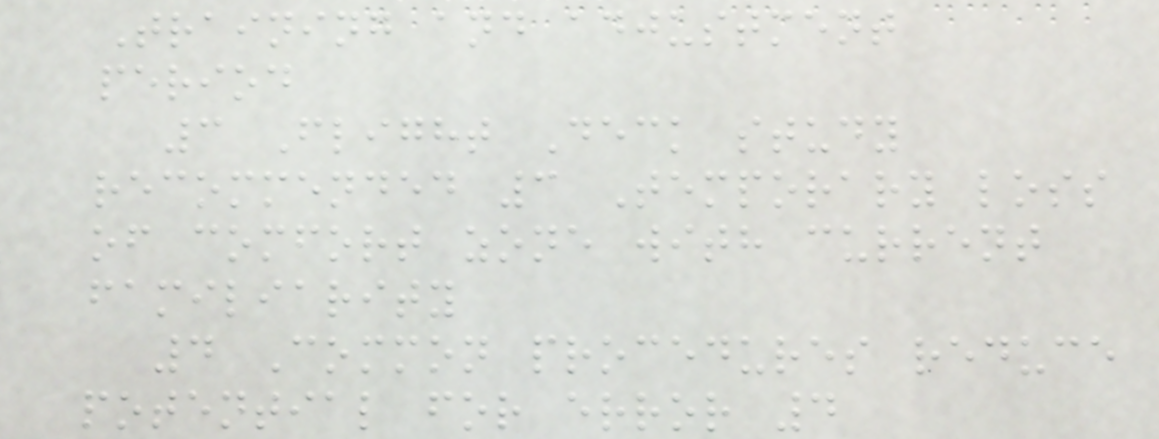Training and adjustment
period
3 Flight Deck study
recommended 3 Temporary loss
of comfort zone with current
familiarity
4 Common procedures reduce
potential for error 4
